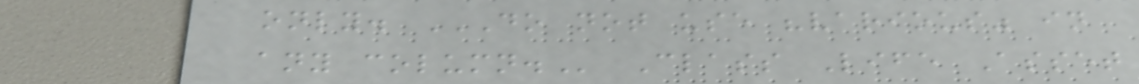only. DO NOT USE "VARIOUS" IN
ANY COLUMN. Class Life Asset
